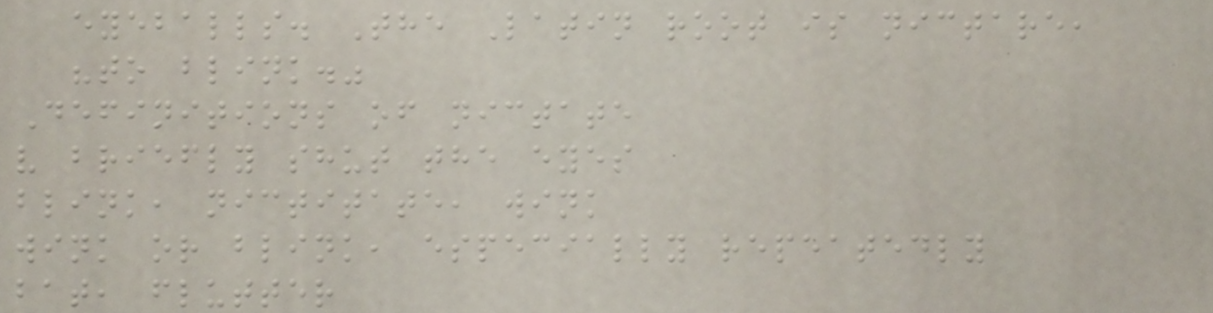eyeballs. The Latin root is nictare,
"to blink."
Definitions of nictate
v briefly shut the eyes
blink, nictitate, wink
wink or blink, especially repeatedly
bat, flutter
